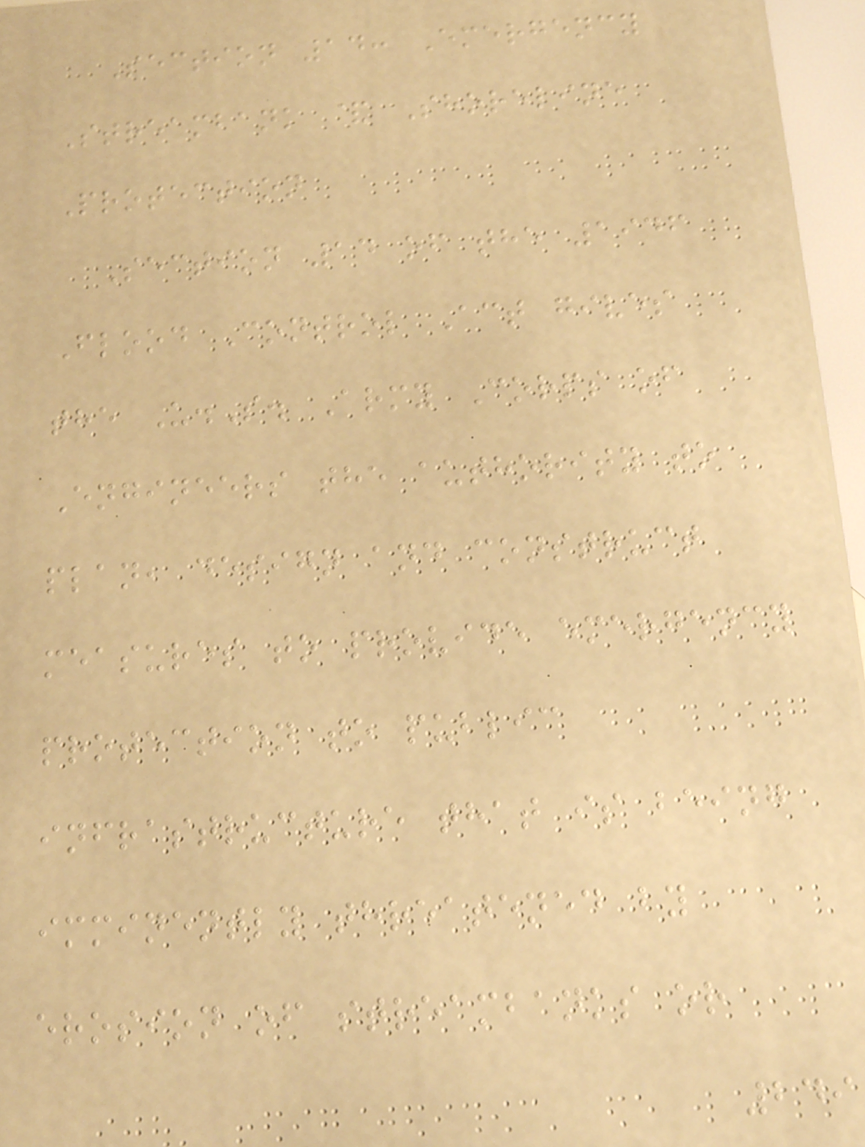Section 14: Emergency
Streambank & Shoreline
Protection
Section 14 of the 1946
Flood Control Act gives
the U.S. Army Corps of
Engineers the authority to
plan, design and construct
measures to provide emergency
protection to public
infrastructure that is being
imminently threatened by
erosion of streambanks or
249
